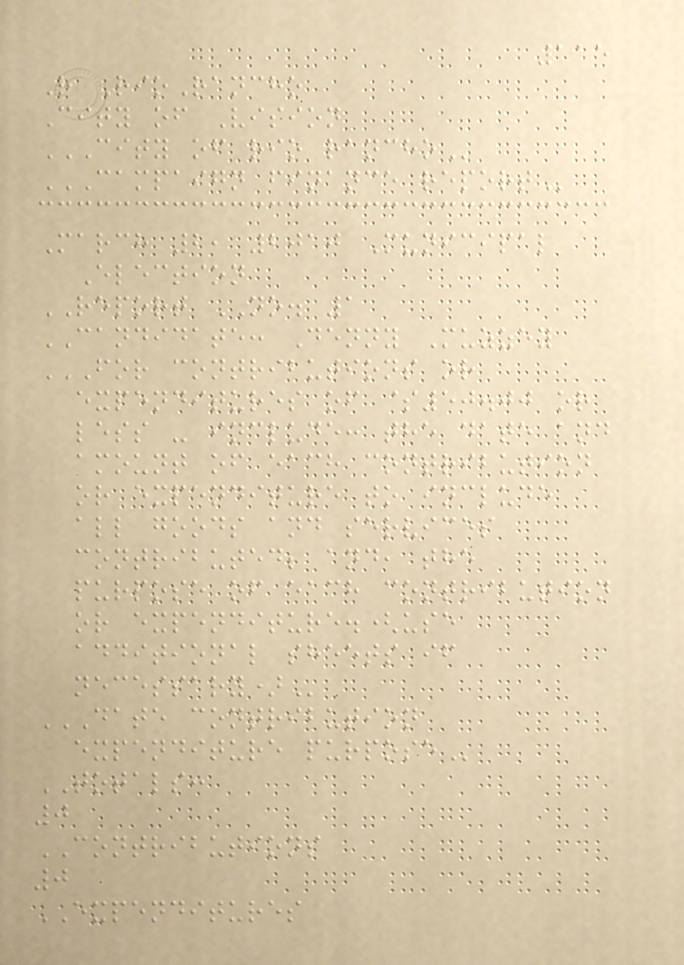115
R RioRancho
City of Vision
CITY OF RIO RANCHO
CAMPAIGN FINANCE REPORT
March 2, 2010 Municipal
Election
REPORT NO. 1
CANDIDATE: Denny Muzzey
FOR CONTRIBUTIONS OR
EXPENDITURES OF $50.00 OR
LESS - INCLUDE: THE DATE AND
AMOUNT OF EACH CONTRIBUTION
OR EXPENDITURE TO INCLUDE
ALL GOODS AND SERVICES
CONTRIBUTED; AND, THE
PURPOSE OF EACH CONTRIBUTION
OR EXPENDITURE.(USE
ADDITIONAL SHEETS IF
NECESSARY)
DATE CONTRIBUTION
EXPENDITURE PURPOSE
TOTALS:
0
CONTRIBUTIONS
0
EXPENDITURES
